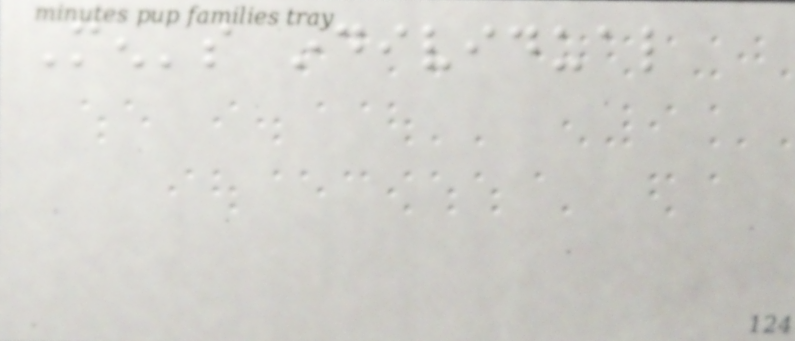Men's individual
